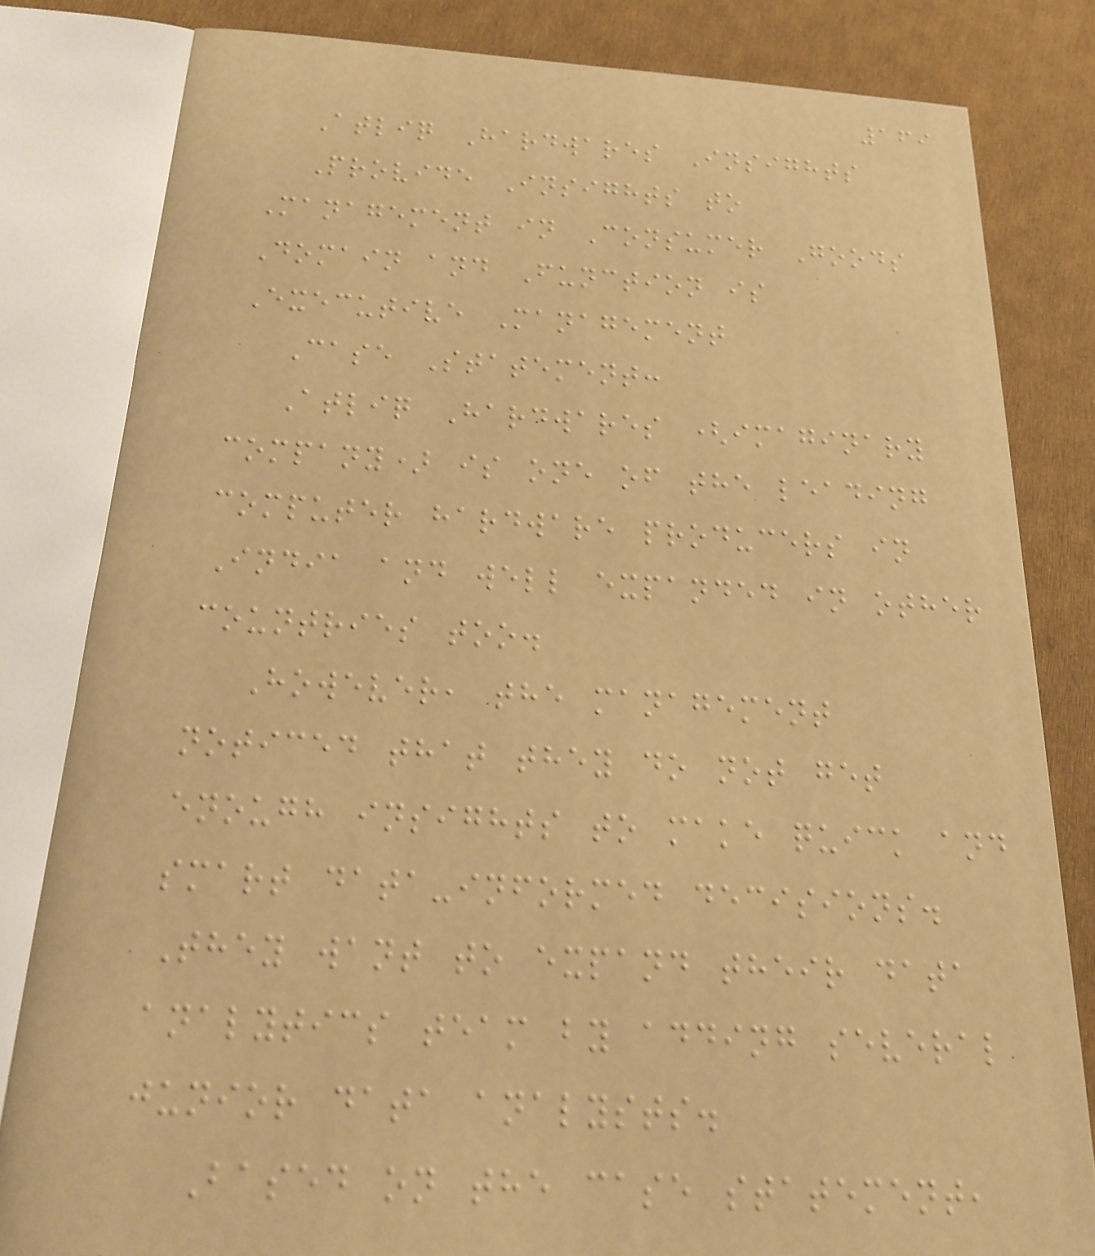169
Atliq Hardwares Insights
Provide Insights to
Management in Consumer Goods
Domain and Function is
Executive Management
Case Statement:
Atliq Hardwares (imaginary
company) is one of the leading
computer hardware producers in
India and well expanded in other
countries too.
However, the management
noticed that they do not get
enough insights to make quick and
smart data-informed decisions.
They want to expand their data
analytics team by adding several
junior data analysts.
Based on the case statement,
